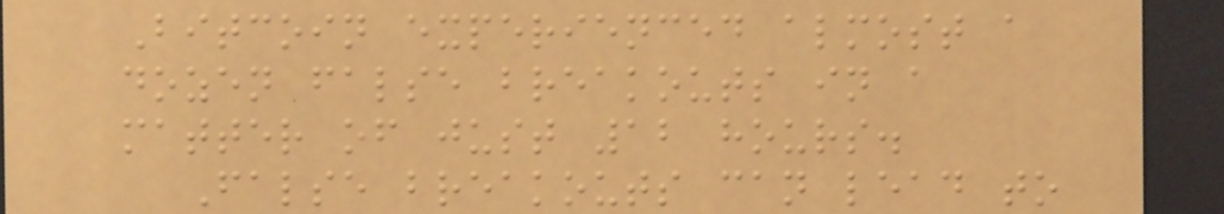Bitcoin experienced almost a
dozen false breakouts in a
matter of just 12 hours.
False breakouts can lead to
